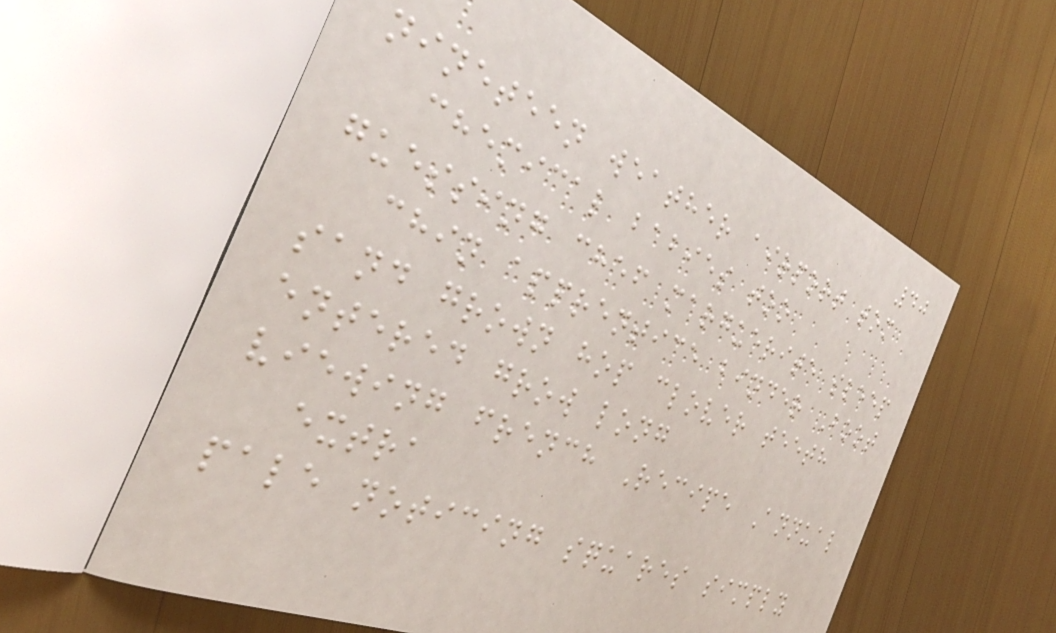40
nineteen weather airport tom
chemical babies too
guessing chef marguerite sleep
chin apprentice binder Boot
sand grown hop clover teeth
entered grow long
viewing french Recipe Annual
extra
pale noticing squares simply
